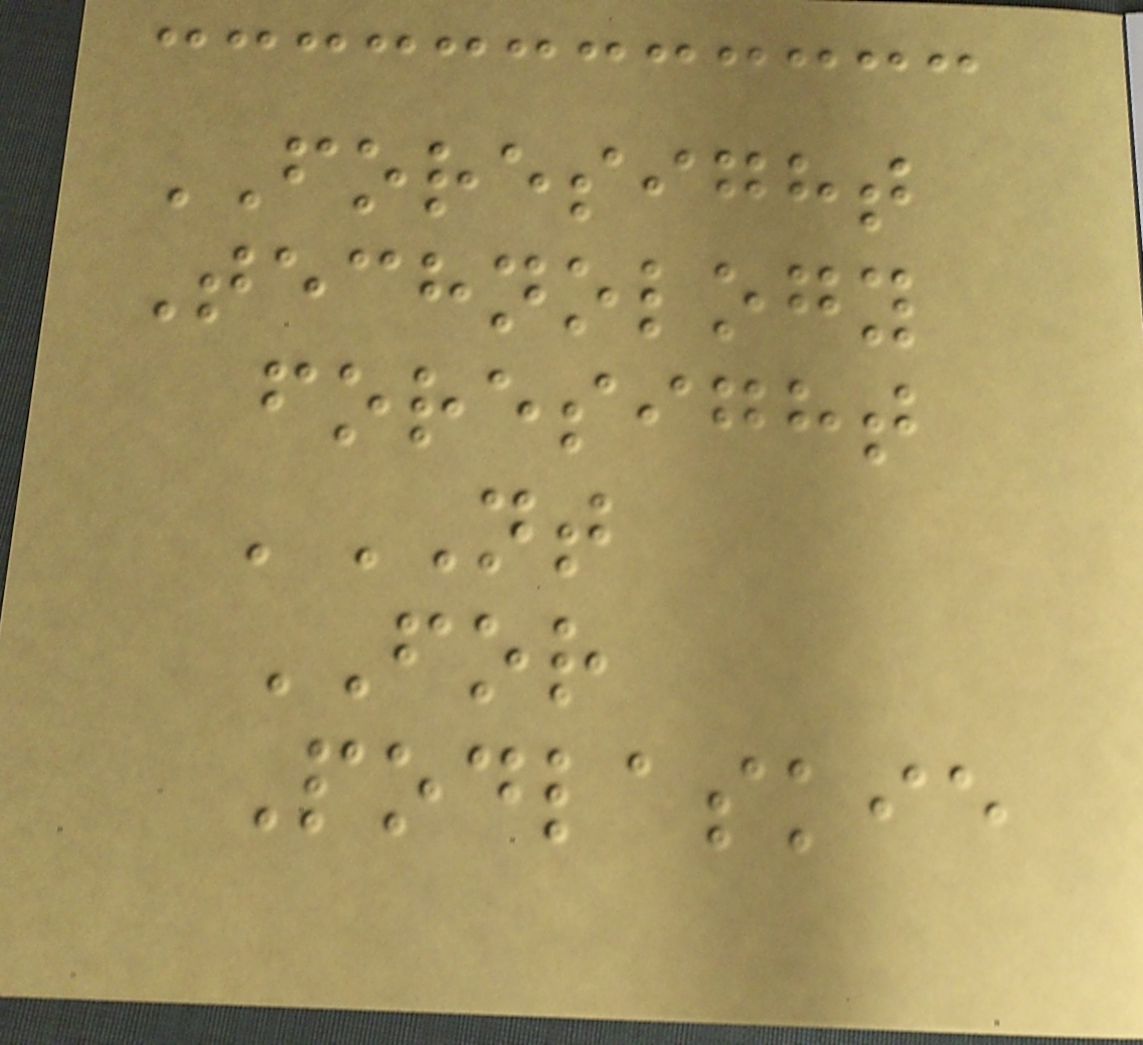FORESIGHT
Technology
foresight
'NT
FOR
Podlaskie
